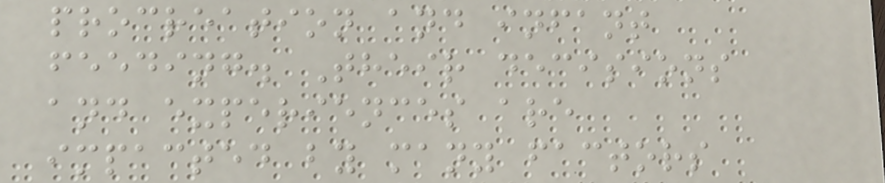procreation and infant
feeding. Their decisions
and experiences are
impacted by many factors
